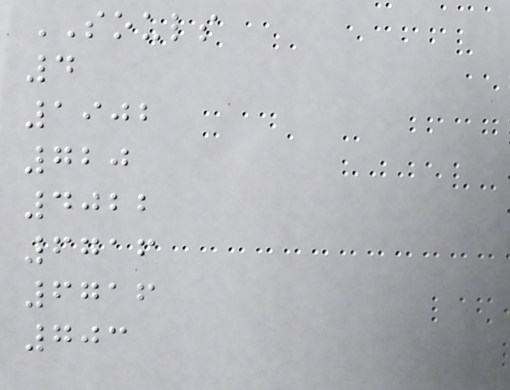SOULS
4
1902
720
4022
6716
6716
703
